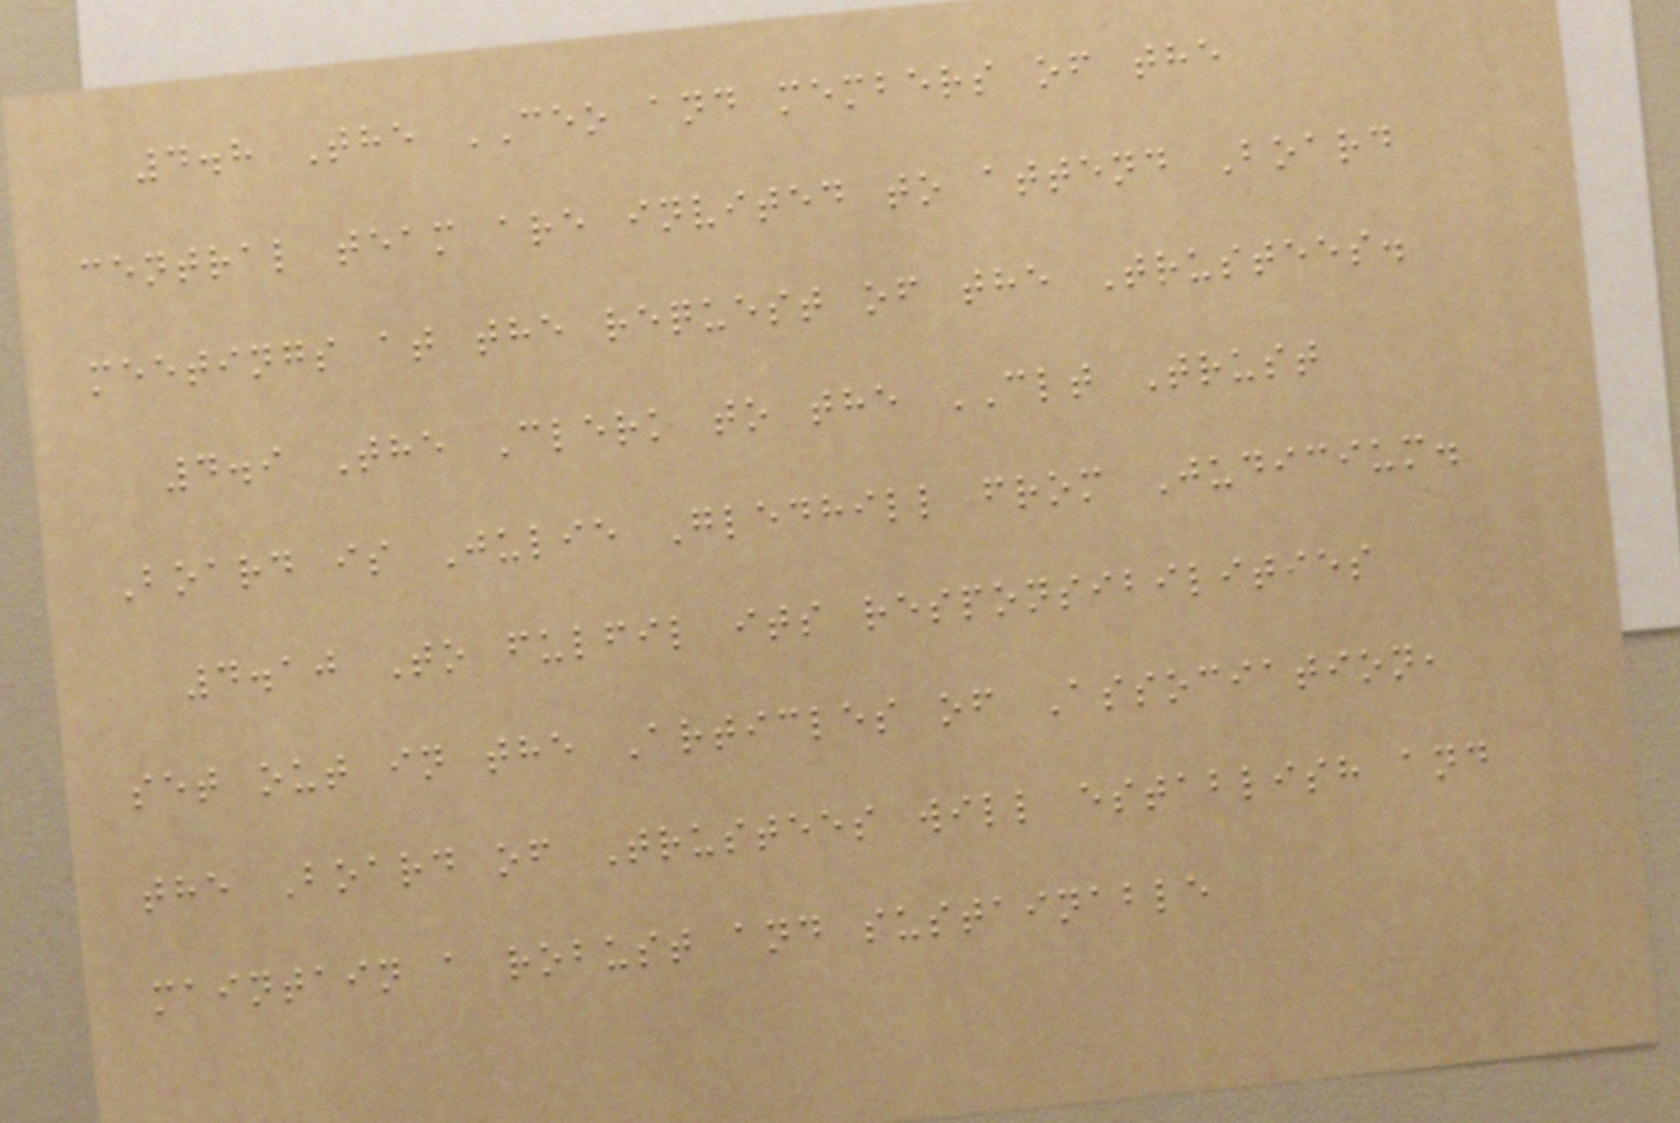4.8 The CEO and members of the
central team are invited to attend Board
meetings at the request of the Trustees.
4.9 The Clerk to the CLT Trust
Board is Julie Gledhill from Judicium.
4.10 To fulfil its responsibilities
set out in the Articles of Association,
the Board of Trustees will establish and
maintain a robust and sustainable
